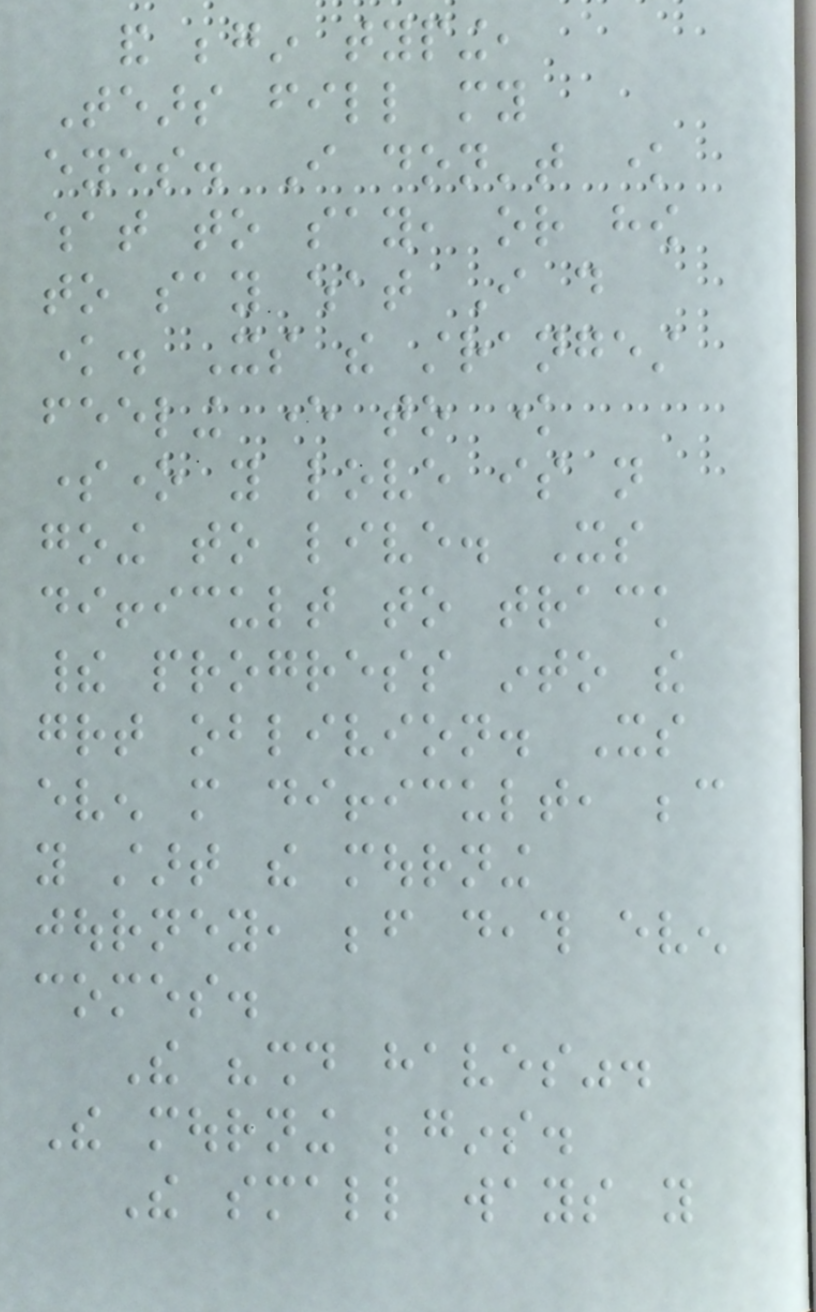and begin typing,
Tears fill my
eyes. I don't know
what to say, or how
to say what I do
know. Its the strangest
feeling ever to know
someone you love is not
going to live. Its
difficult to track
their progress into the
great oblivion. Its
even more difficult, because
you start the mourning
journey, before death even
comes.
The "should haves".
The mourning begins.
The small ways you
